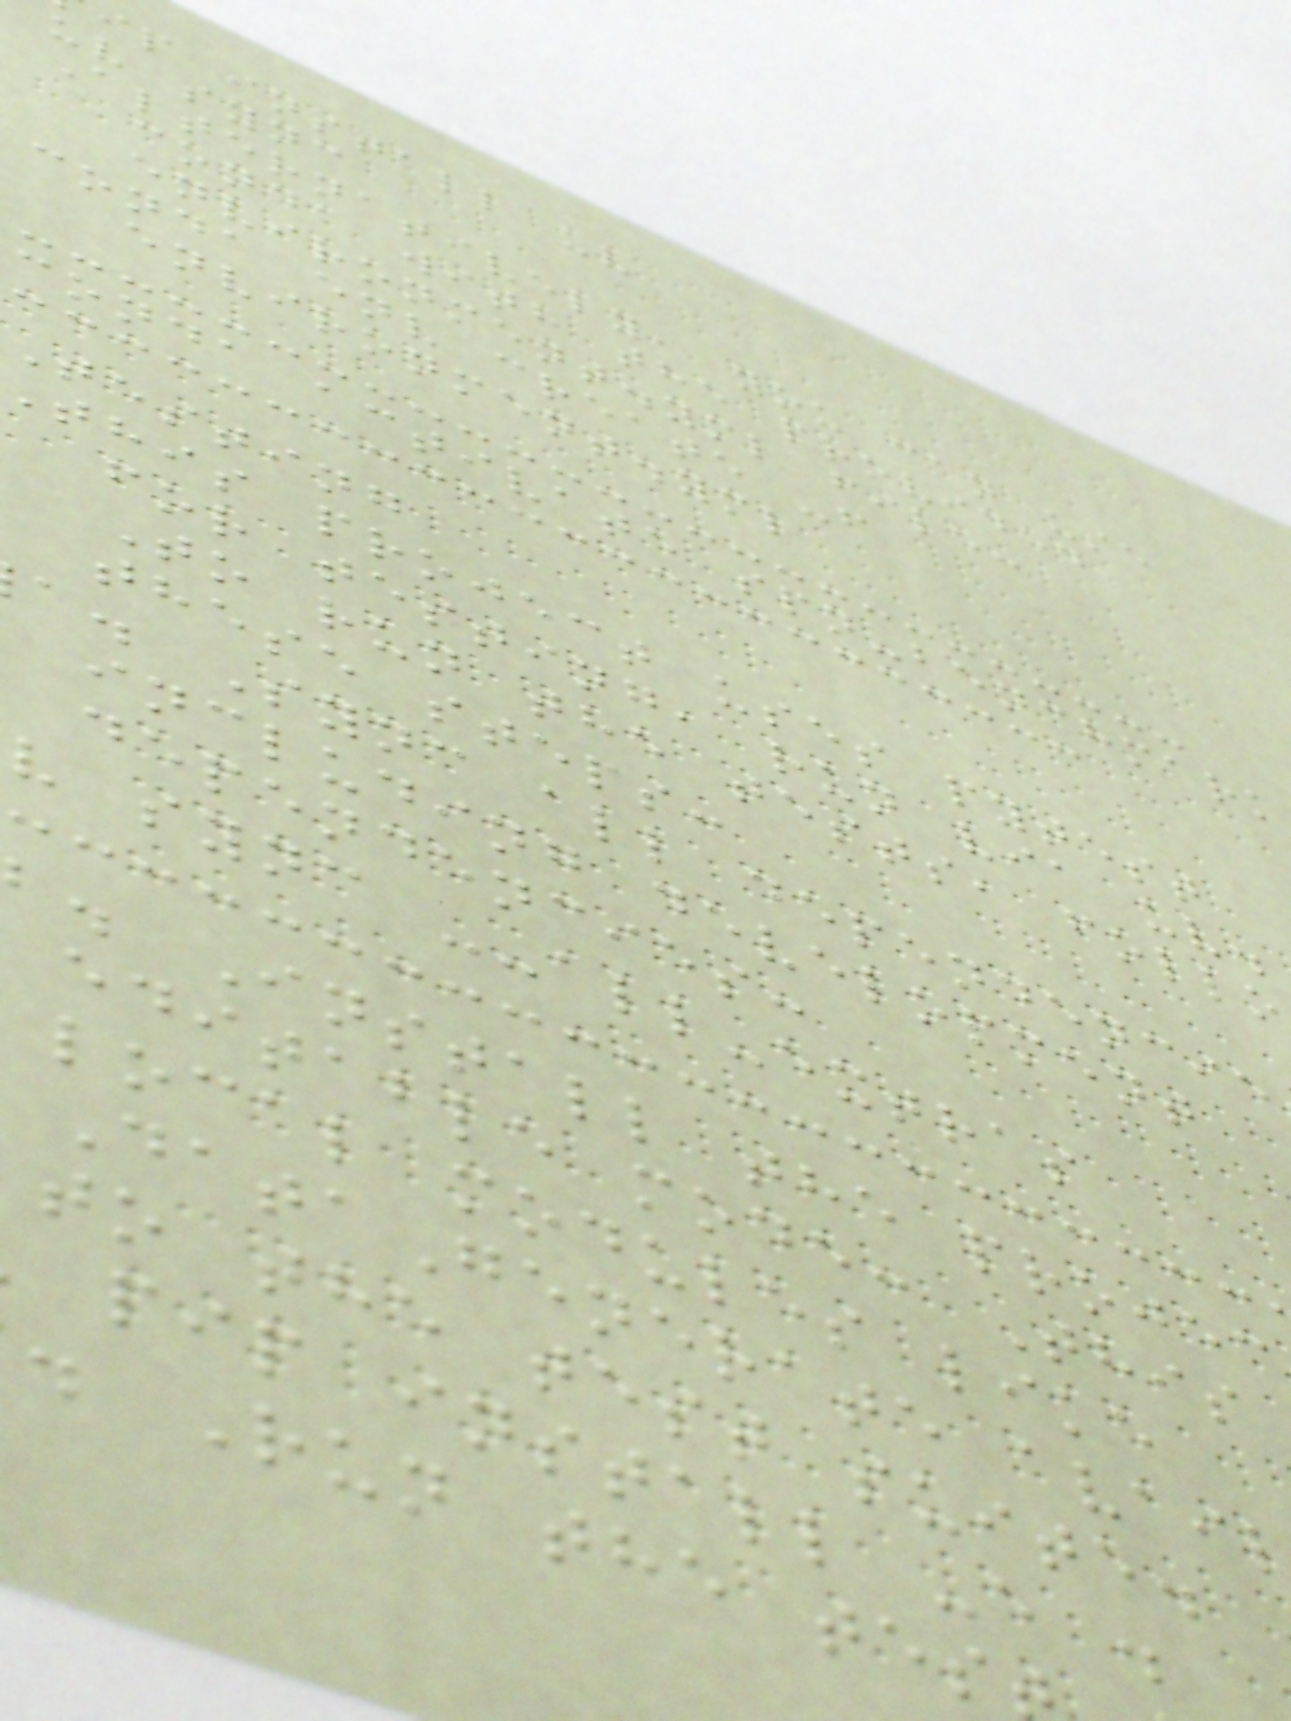ip install uv
uv sync
Alternatively, you can use
conda with the provided
environment.yml file:
conda env create -f
environment.yml
conda activate spn-benchmark
Testing
this project uses pytest
for testing, run via uv.
To run the tests, follo
these steps:
a. Sync all dependencie
including development
dependencies:
v sync --all-extras
. Install the projec
editable mode: This
local modules like
DataGenerate avai
to the test suite.
pip install -e .
. Run the tes
